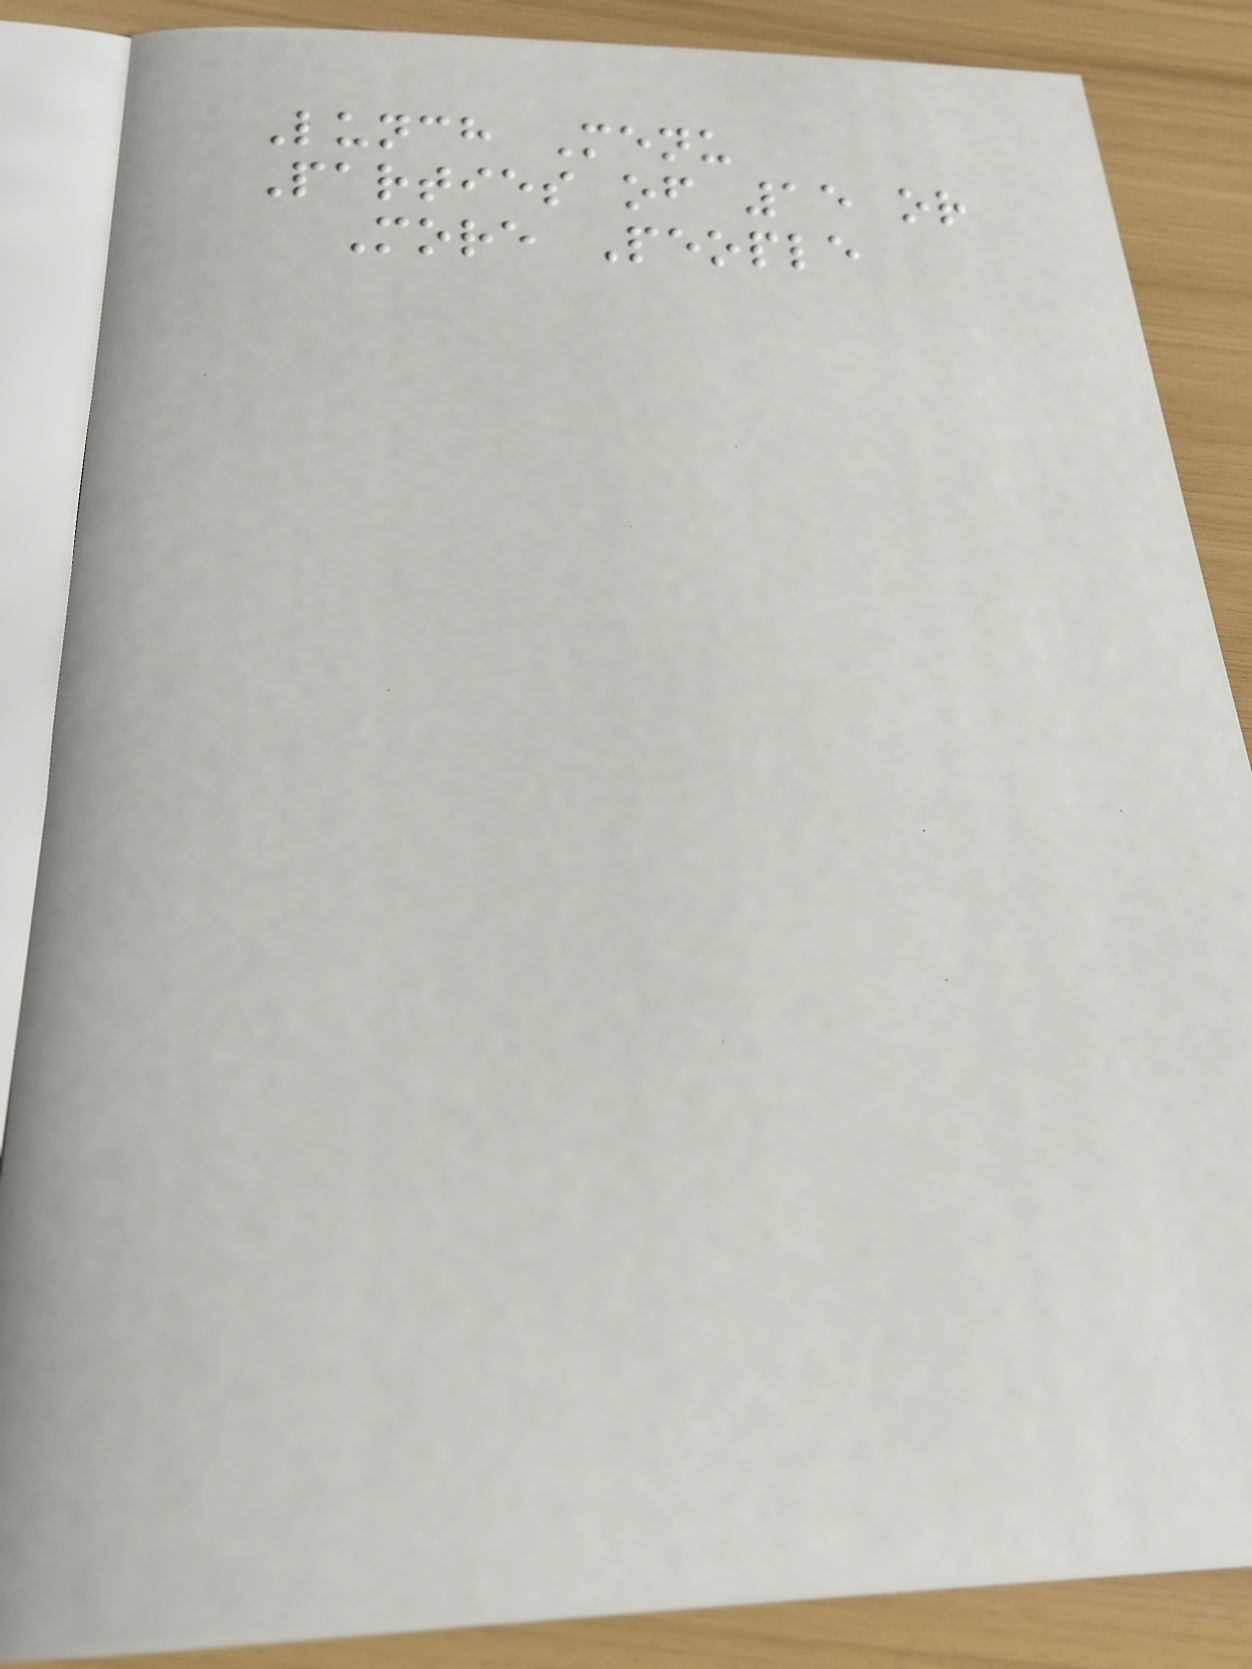Lunch Menu
Parties of 15 or
More People
